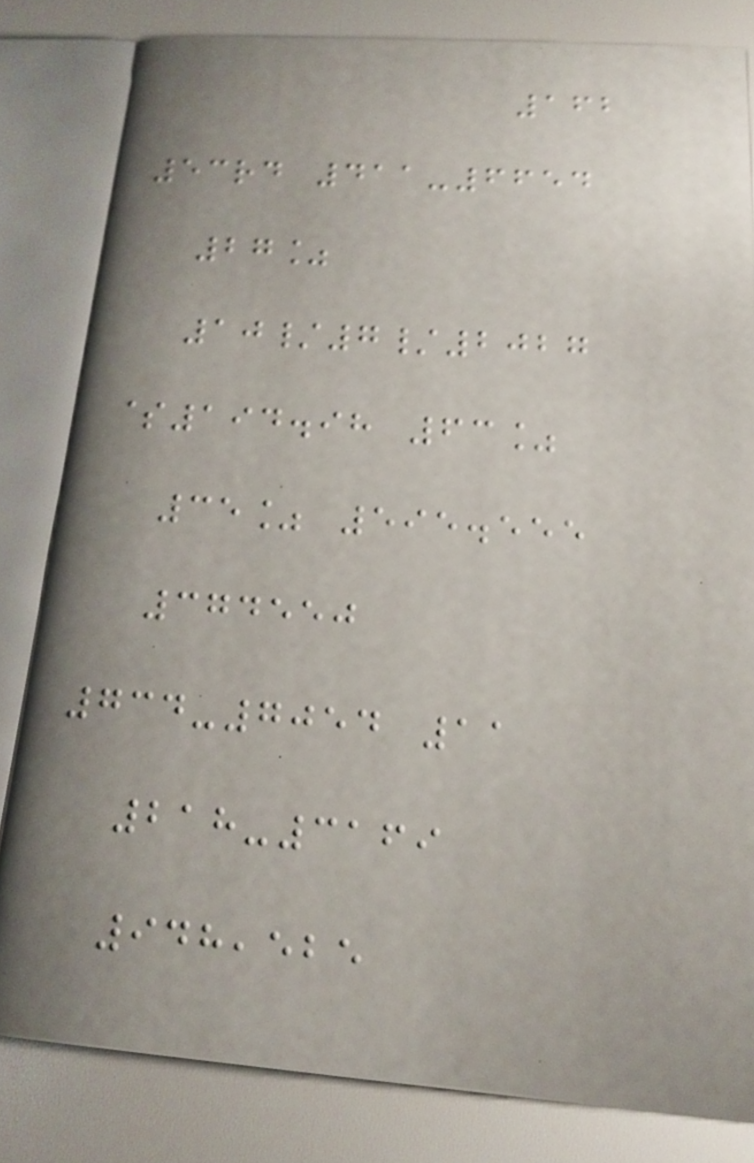162
53rd 411-6654
27%
10/7/2027
$194.98 63%
35% 595.555
374550
734-7054 11
218-3169
948,525
